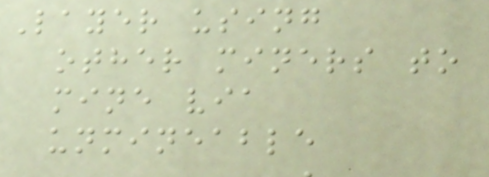Layer using
other miners to
mine via
unmineable
